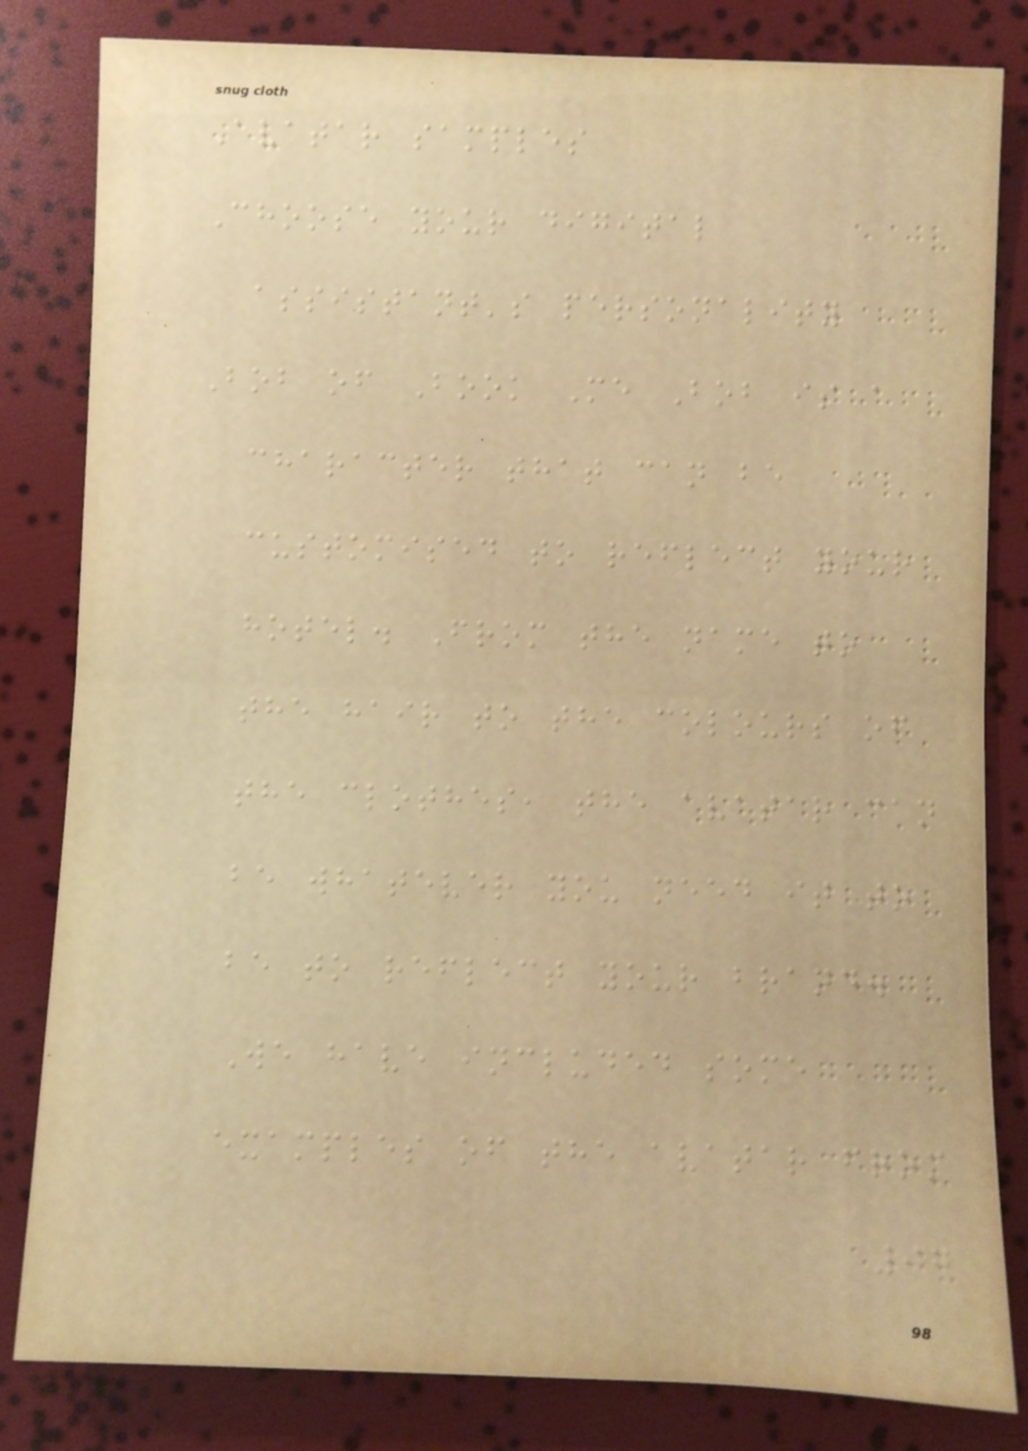Avatar samples
Choose your digital
assistant's personality
Bob of Book Me Bob is a
character that can be
customised to reflect your
hotel. From the name to
the hair to the colours of
the clothes, the avatar can
be whatever you need it to
be to reflect your brand.
We have included some
examples of the avatar from
97
